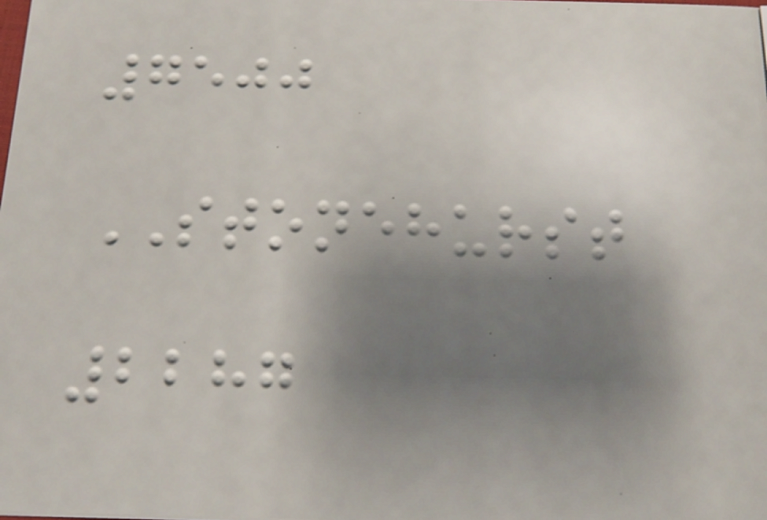7500
STONEHURST
2287
